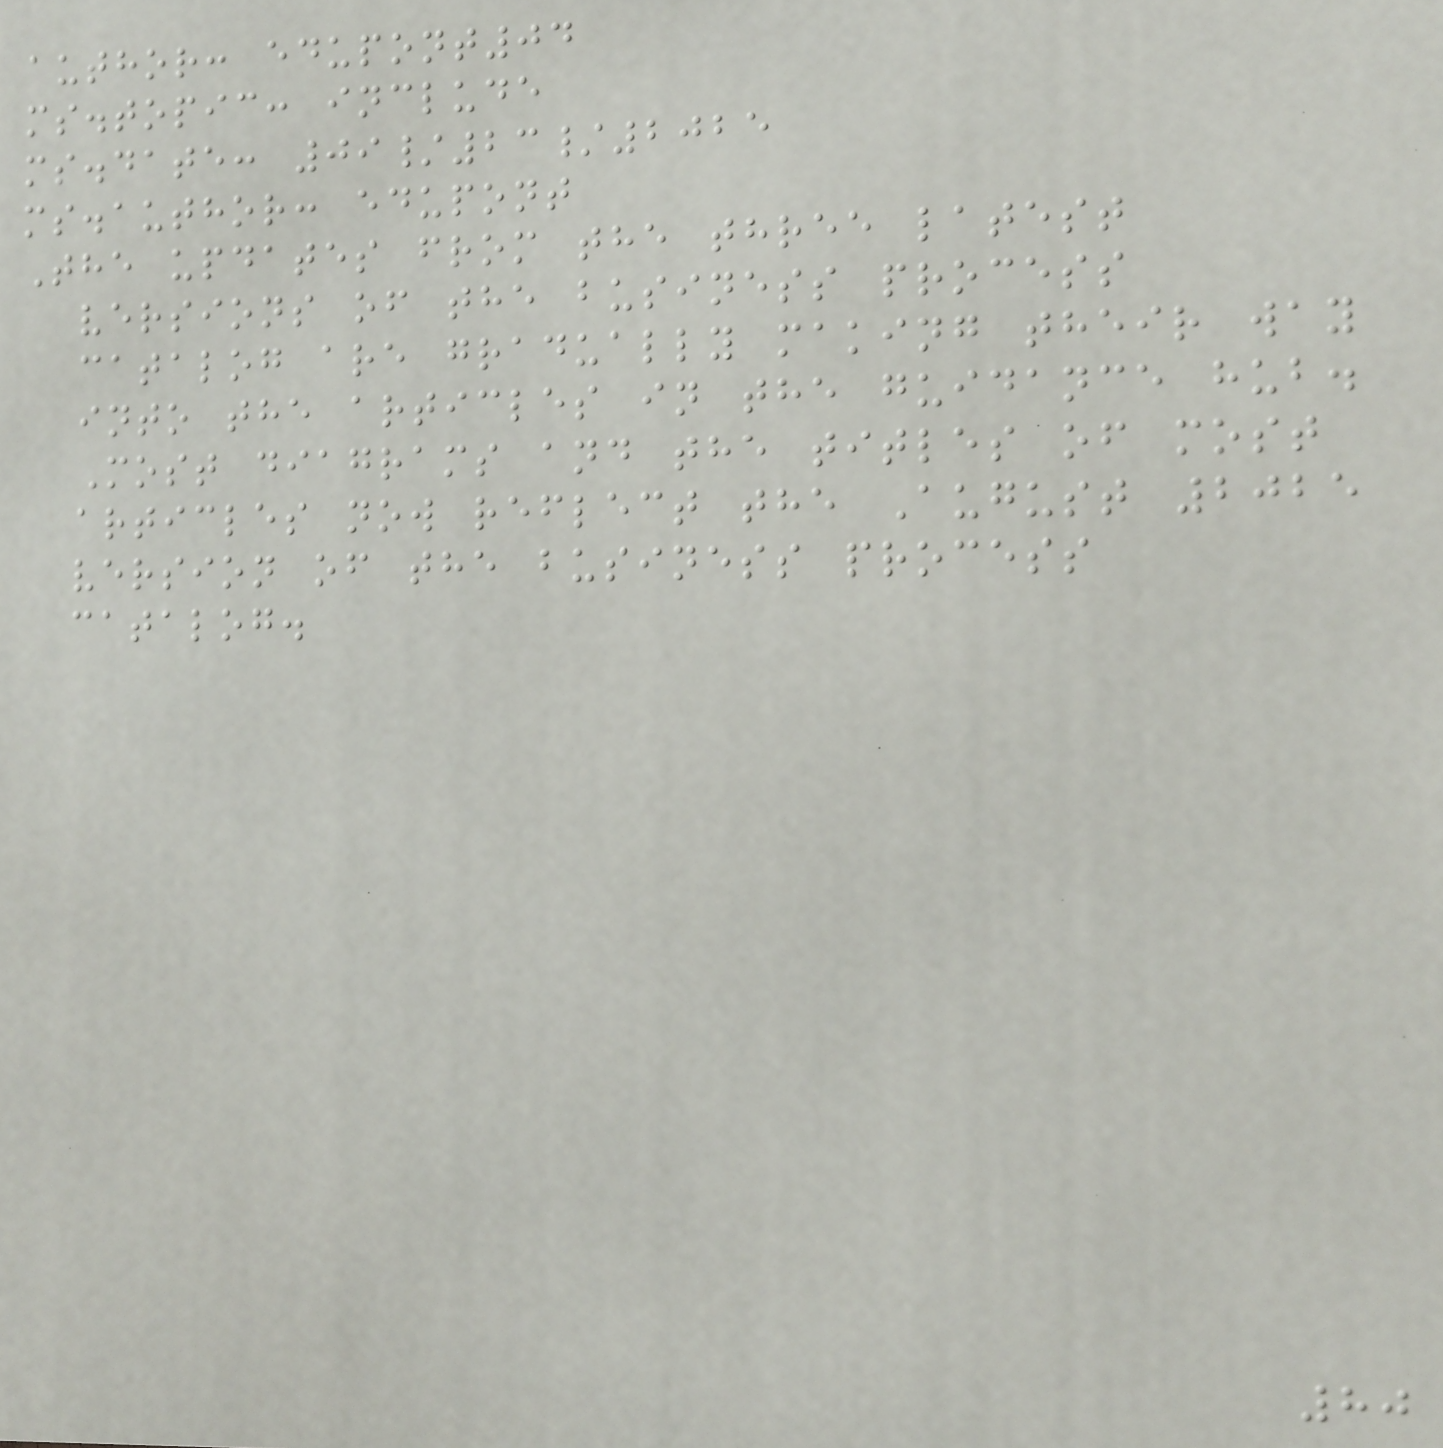author: edupont04
ms.topic: include
ms.date: 09/23/2025
ms.author: edupont
The updates from the three latest
versions of the business process
catalog are gradually making their way
into the articles in the guidance hub.
Most diagrams and the titles of most
articles now reflect the August 2025
version of the business process
catalog.
80
